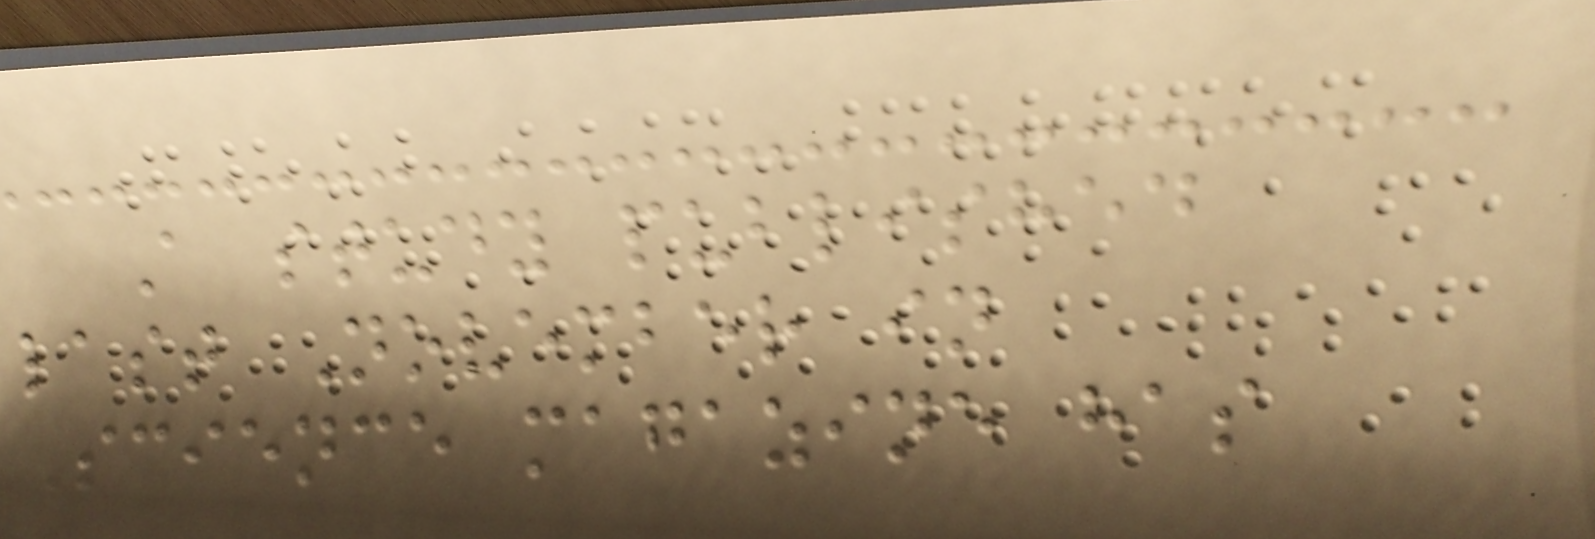A study published
last November in
Science magazine has
